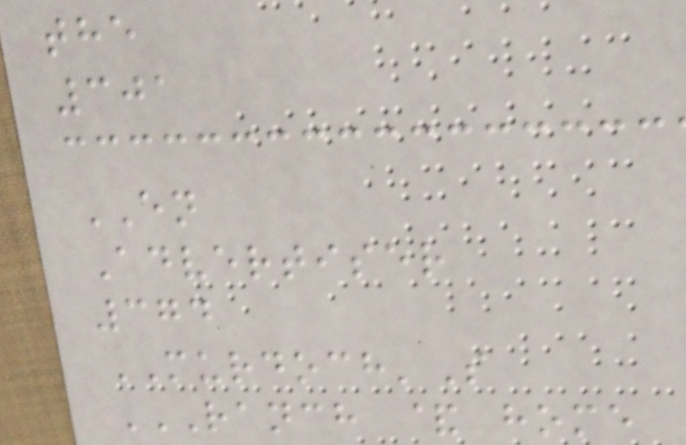the
301
EN
Advertiser
374
MURDOCH'S
RANCH & HOME
